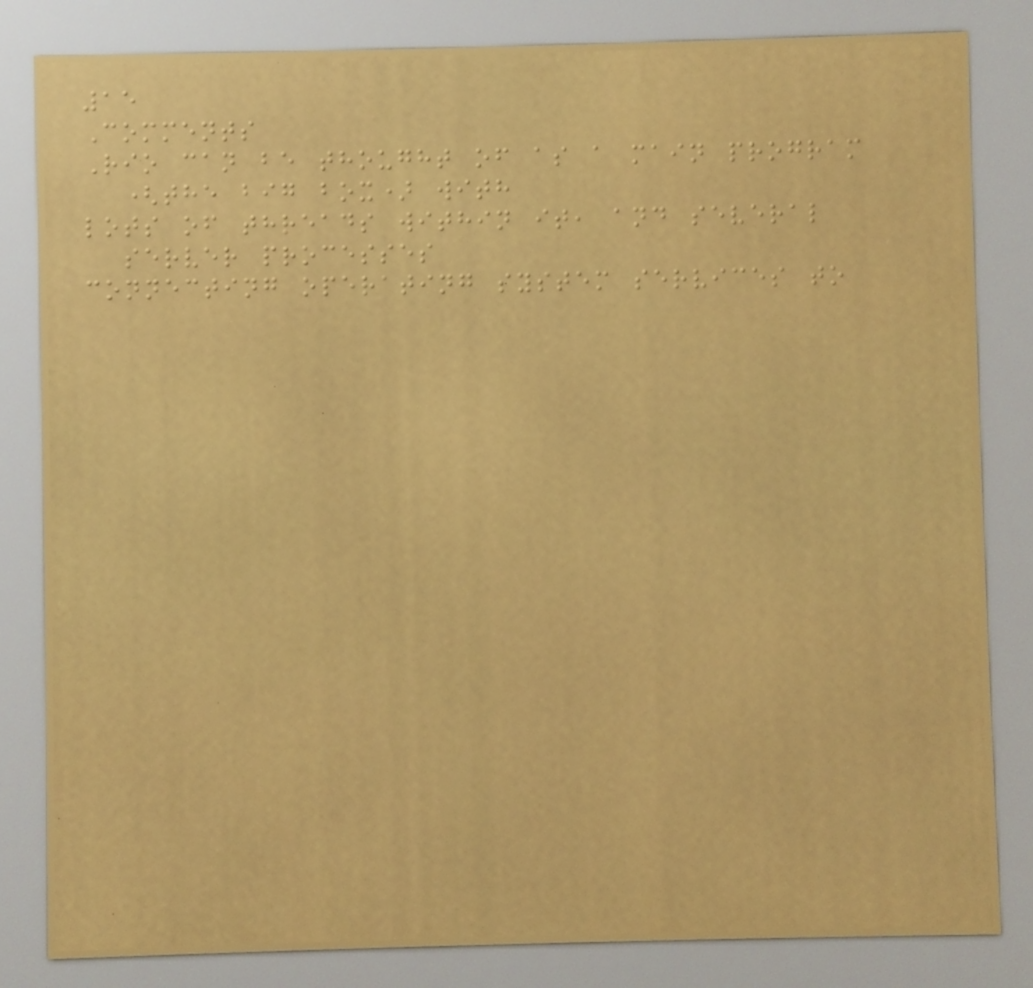15
Comments
Rio can be thought of as a main program
(the big box) with
lots of threads within it, and several
server processes
connecting operating system services to
